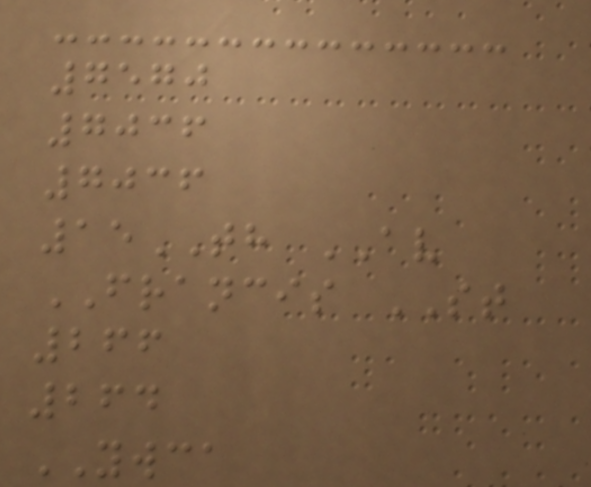7570
7036
7036
15TH AV
FRANCIS ST
266
264
YWCA
